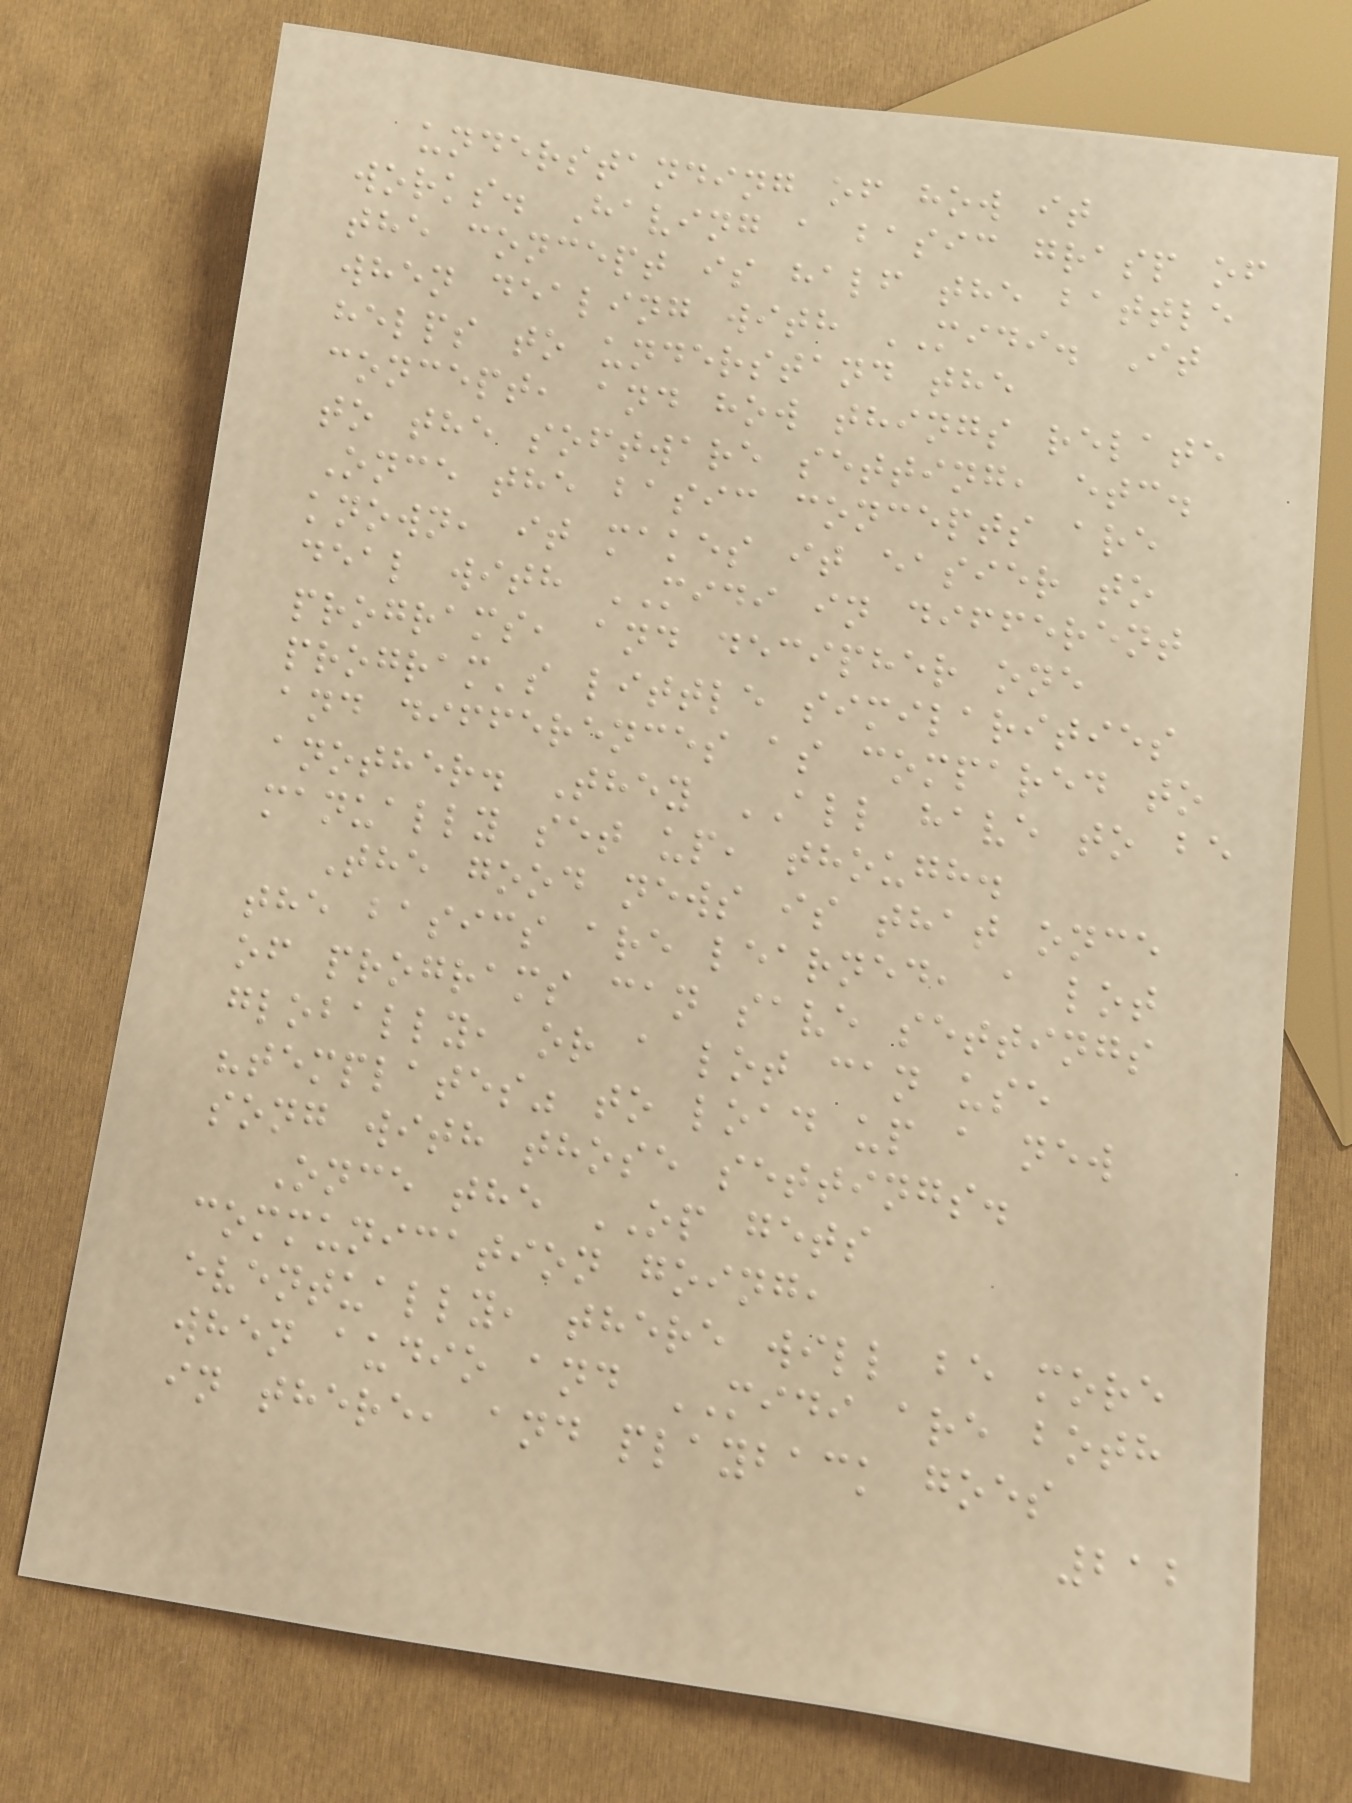understanding of how it
works. Having a basic grasp of
the concept is half the battle
when dealing with MIDI. It
helps to understand the
concept, and how things relate
to the software setting, etc.
Once the basic concepts are
known, it makes it easier to
deal with MIDI in different
programs, and decipher one
program's little similarities
and differences as compared to
another. They ALL have to be
manually set up, though.
The good news is that once
the basics are learned, a lot
of programs can save settings
globally, or a lot can use
"templates" to load up a new
song with those settings.
Once the OP gets
communication going,
eventually, there will be more
when audio and MIDI are both
in there, and playback goes
212
